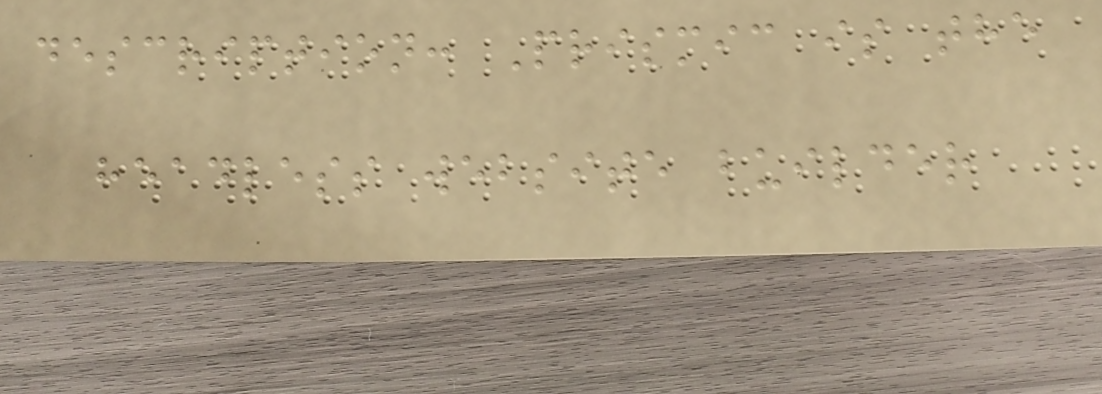description: Prismic is the
headless website builder
